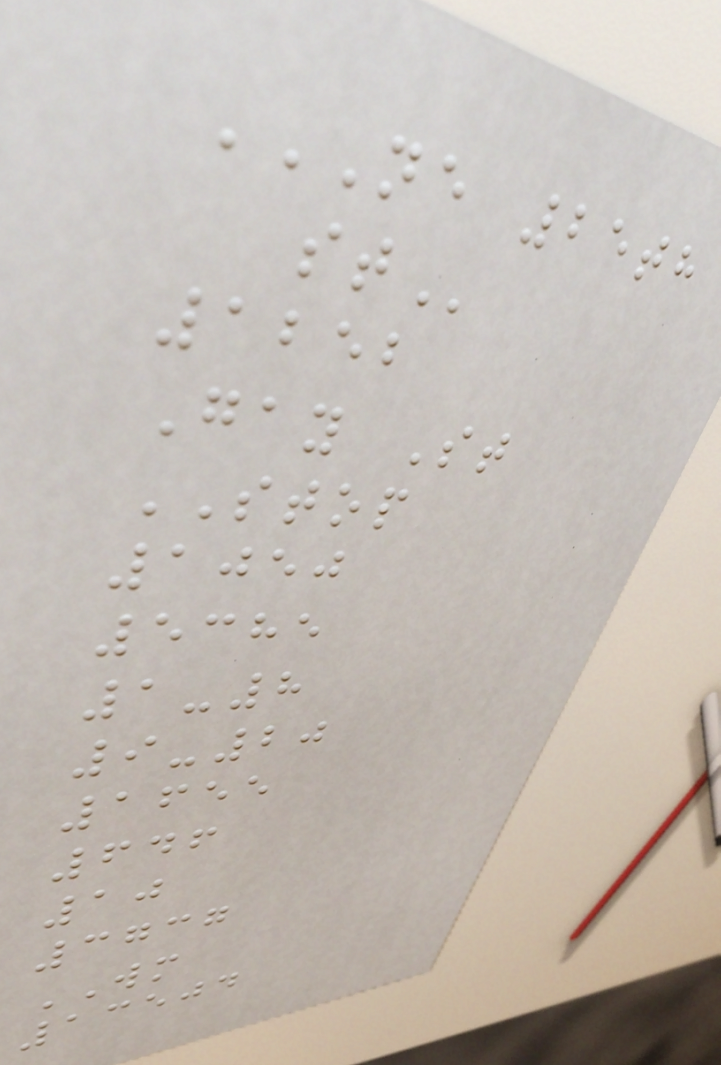NE 25TH
ST
1252
Gay St
STOP
1050
5385
1-8
9-20
1655
646
10
3737
WM
13504
